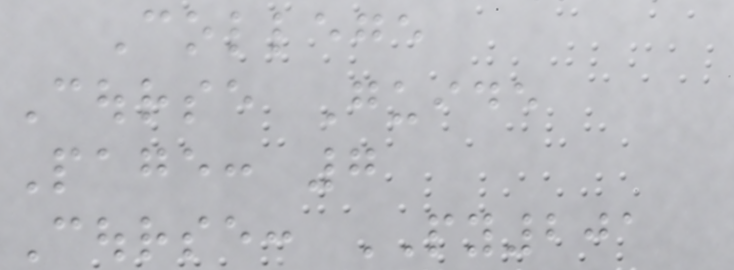College
Course Guide
Page: 7
Course: PY201
